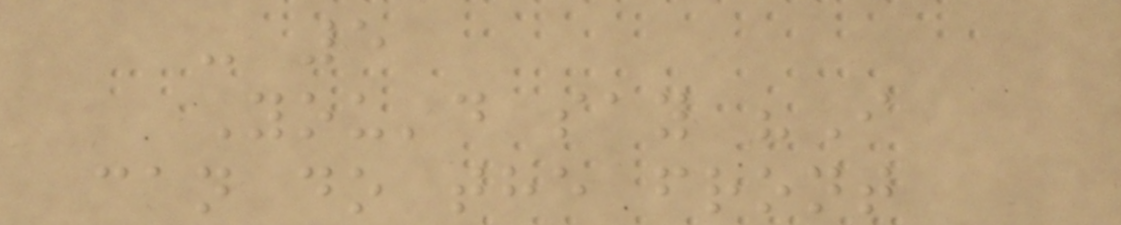- 5
You'd say "I
can do the front
